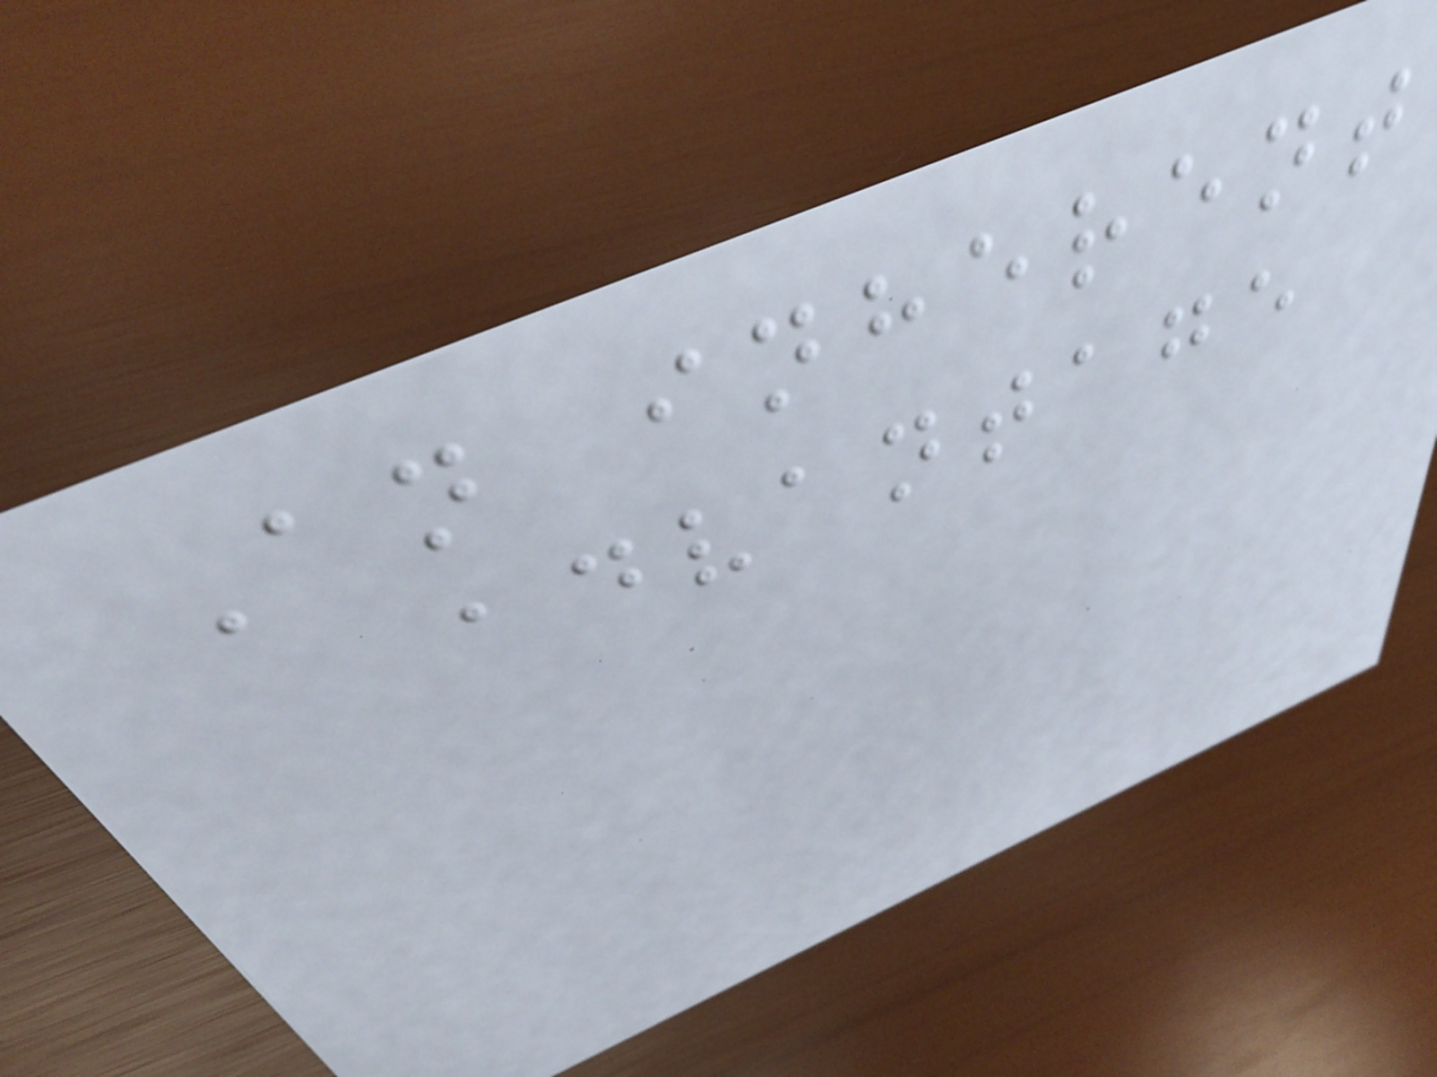An inherent
advantage
